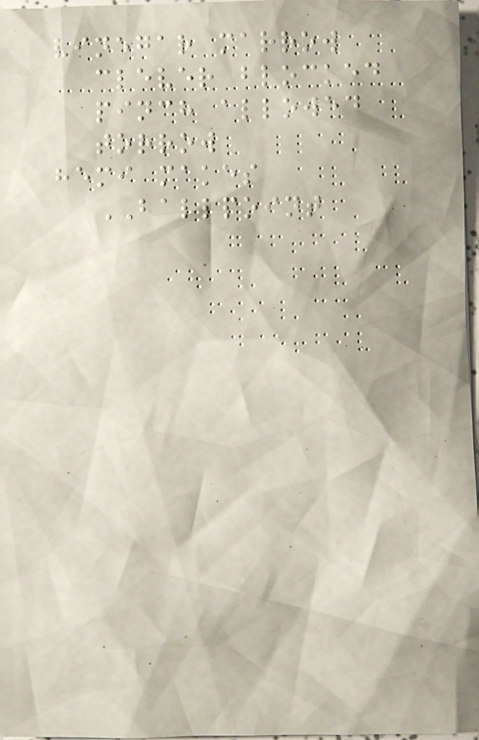vinegar marrow
clever blocked
pinch allowed
torrow
hemi makes
BALLPOINT
